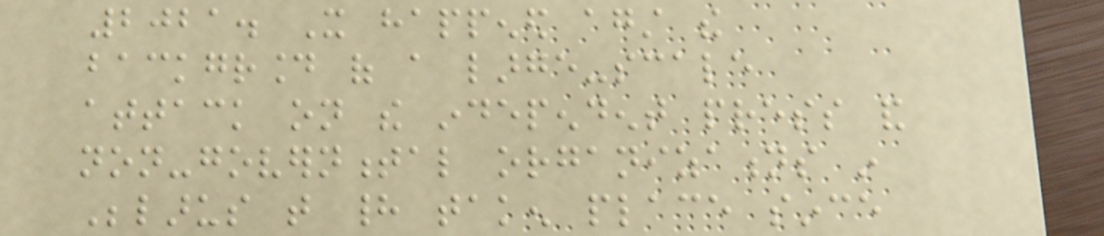2021. It happened against the
background of a large-scale
attack on the independent press and
non-governmental organizations in
Belarus that had taken place since
